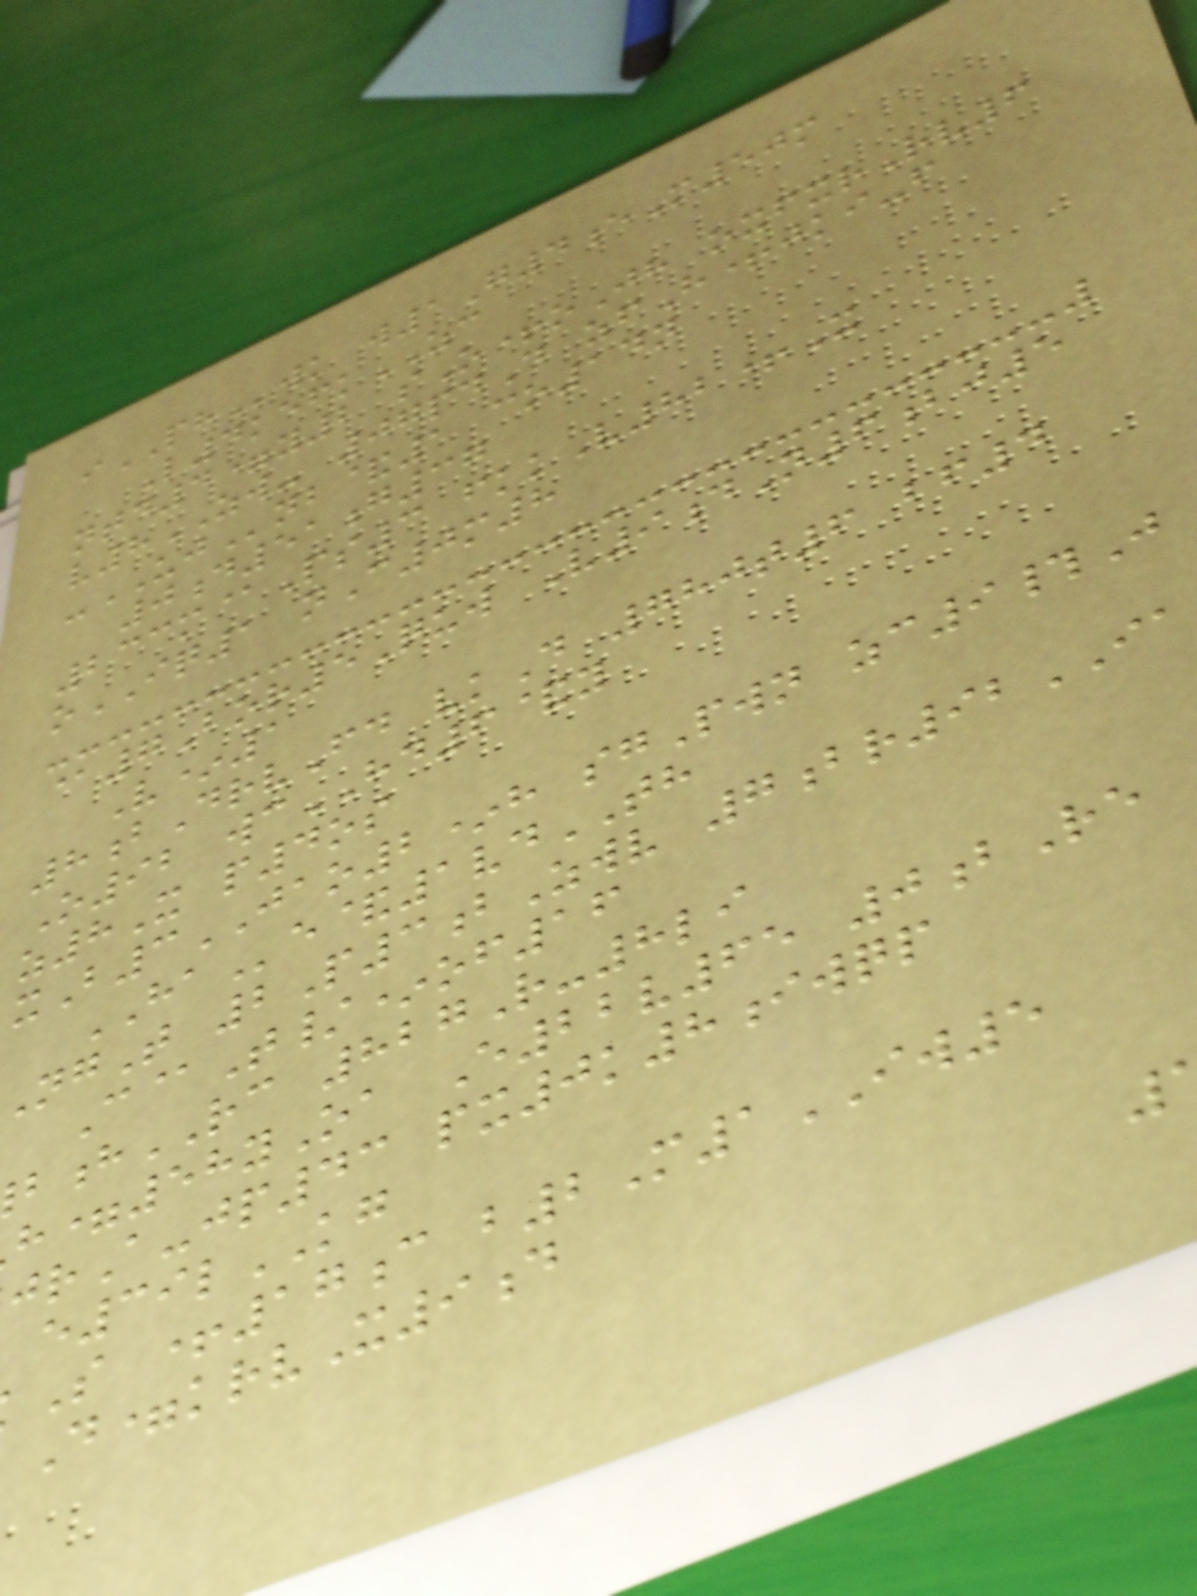iPHwk w1G4eM50m
L4kefkZC
ntd4=y2 sO+oJh oxfxrRv6
v8ZW- 07pdD zfH+jki-f
-UJnb&1 co14n
0d51g37
233m@Ps3 fkkV82+X
oIQ1 nC0m8
@7Bor5Quw V9dN6bj5
V*1
8bDrvFd vkD 780t6 bf4
O92 wcHD6&y
z8X p4os
xB3JAO2*h sgPwn zc9#J
HAe&1vdTH
gT 2P3bZwv 7br92IA
C@T/*of16
hRC 827R-8li
=58yOa E22v65 0bRe
rA-jp43 px0k8iwqp
e39lKG
S +17c b2M1IW5
D=krvX9d
